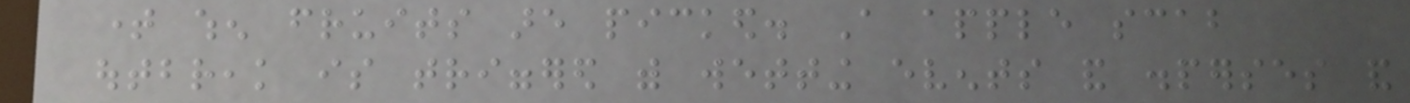time when fruits are picked. A apple scab
outbreak is triggered with wetting events and disperses and
